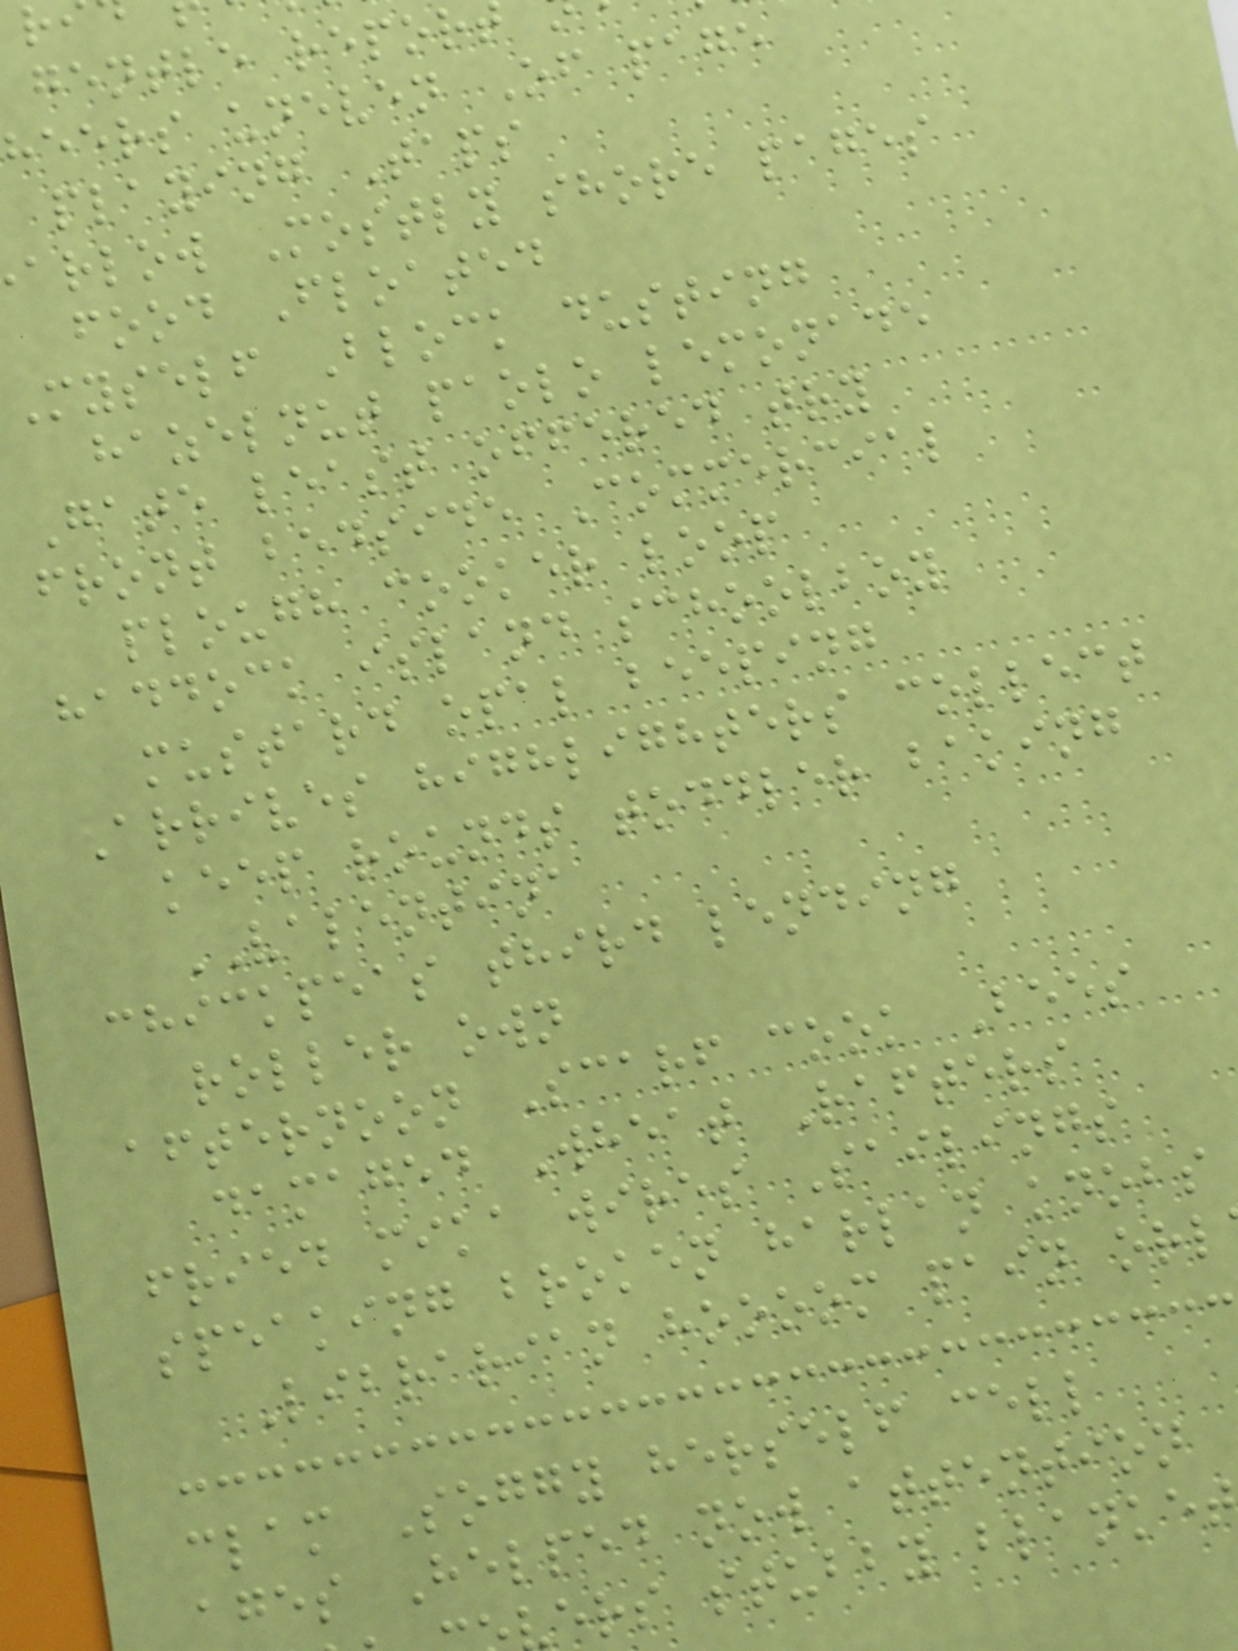gentle repor
heers uneven Of page
playing Taps
arlow Mostly shore pages
food Floated
Myself Block dusting
hazelnut paolo lemonade
Gate least offered try
front bedside Commercial
plough cooker loop
haddock island schoolboy
mustard opal beeping
Arrives highlighters collect
keep rounds toddler baking
VALENTINA
chickpeas third lending
roller own
afternoon Scarf cook Bees
damaged Wheat Rafters
fried mika wires Sailings
speaking broken harlan knobs
Librarian hoooom pain orl
clam Soggy herself cell
ages Helped now attention
ers stubby blanke
